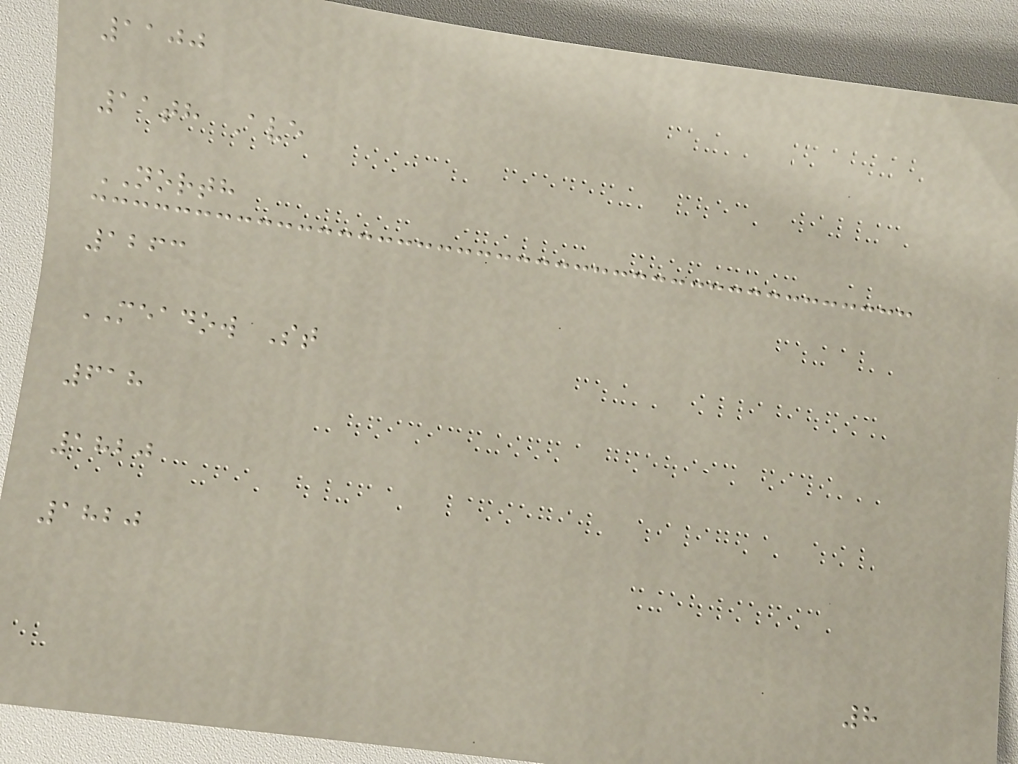1100
11th Ave
NORTH
1263
MEADOW St
618
1820
1820
8
